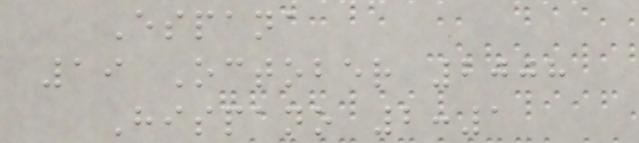Espana
19 October 2008
Hispano 2:1
